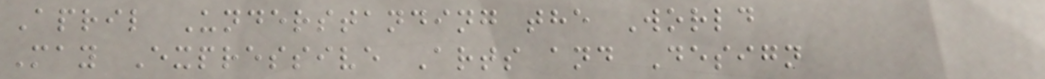April Understanding the World
May Expressive Arts and Design
